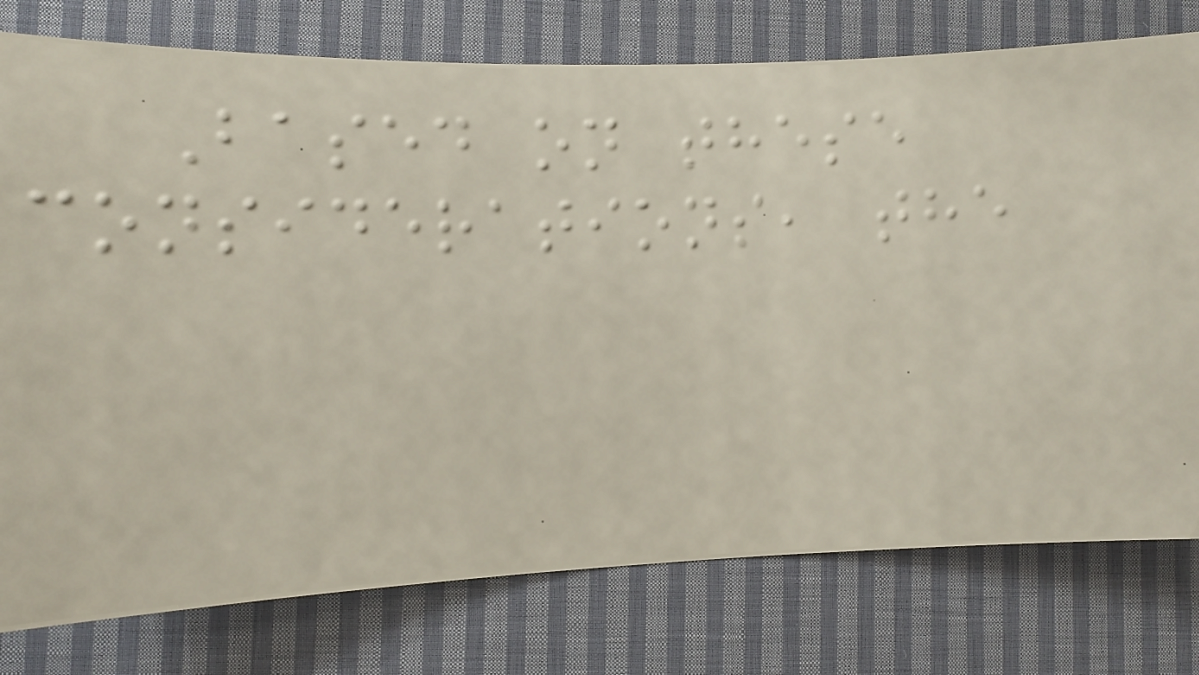Based on these
considerations, the
